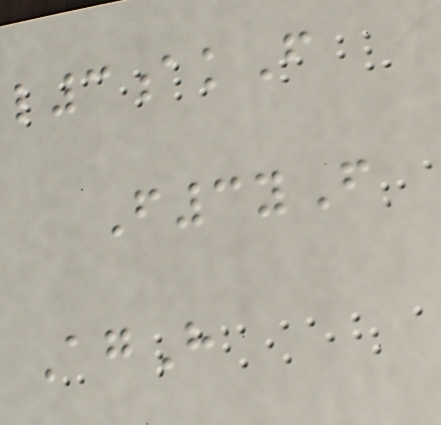l3akF
F3yF
AgH
